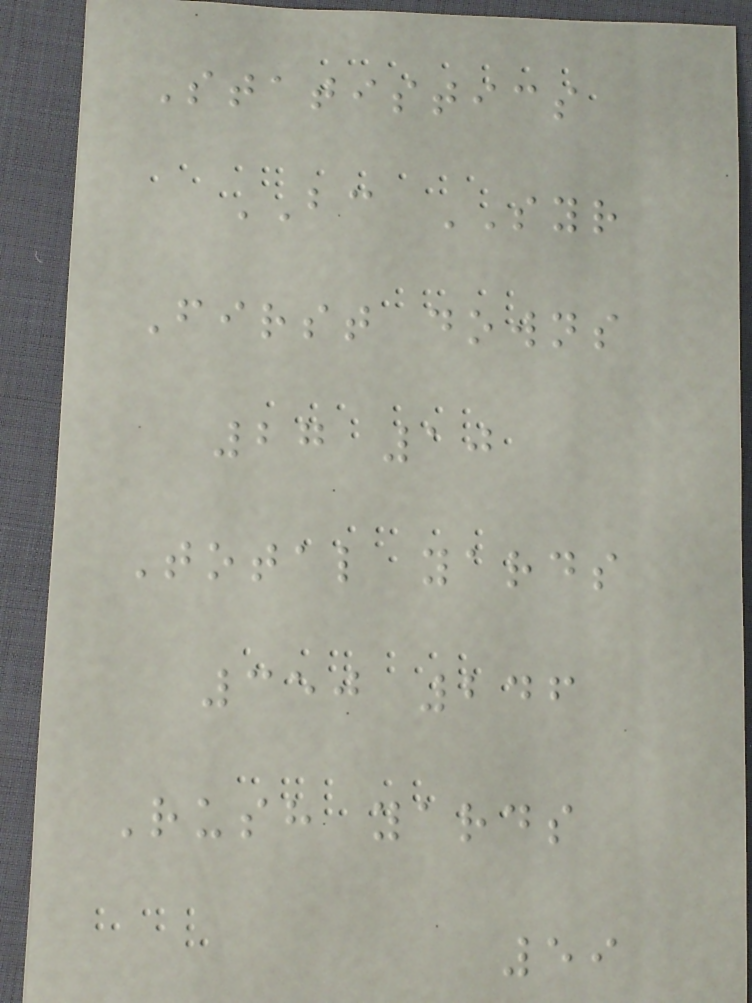Statistics
BC SYR
First downs
27 10
Total yards
350 246
Rush yards
59
